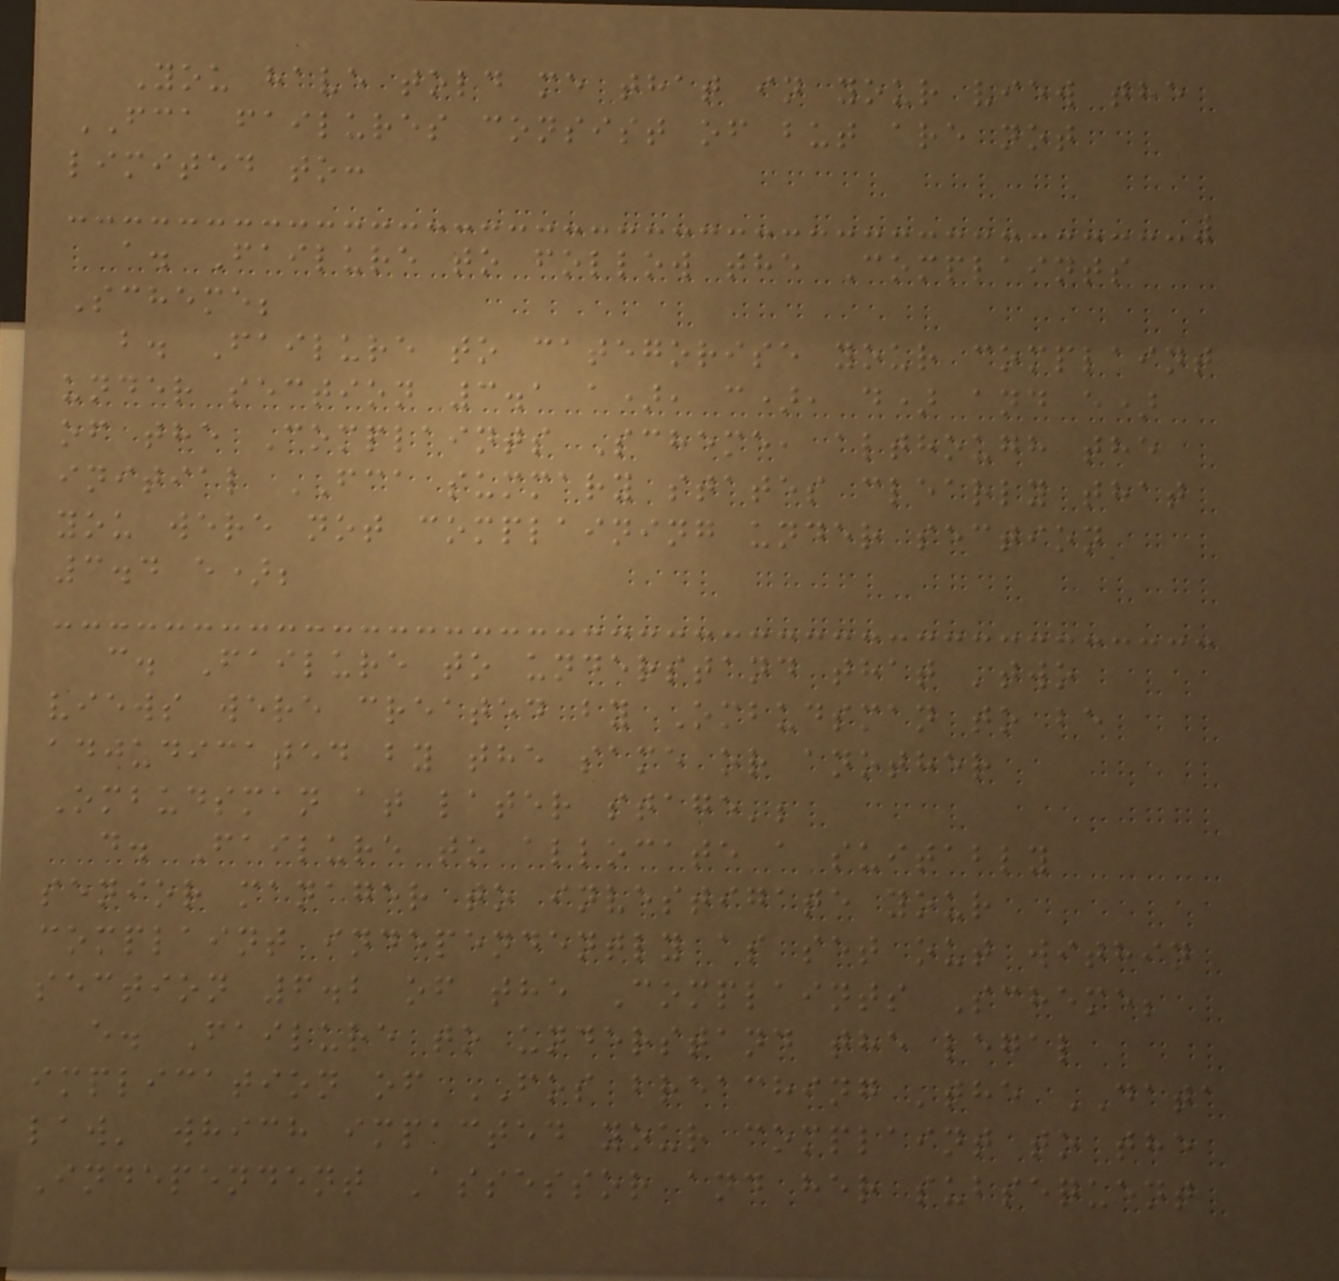You have told me that in your view the
FCA failures consist of but are not
limited to:
a. Failure to follow the Complaints
Scheme;
b. Failure to categorise your complaint
under section 3.1 a), c), d) and e)
of the Complaints Scheme, although the
initial FCA summary states clearly that
you were not complaining under section
3.4 e);
c. Failure to understand that 'two
views were created by Ombudsman to be
adjudicated by the same or another
Ombudsman at later stage';
d. Failure to allocate a suitably
senior manager to investigate your
complaint independently as set out within
section 6.2 of the Complaints Scheme;
e. Failure to understand the legal
implication of FOS breaching 'the DATA
law' which impacted your complaint to the
Independent Assessor and her subsequent
